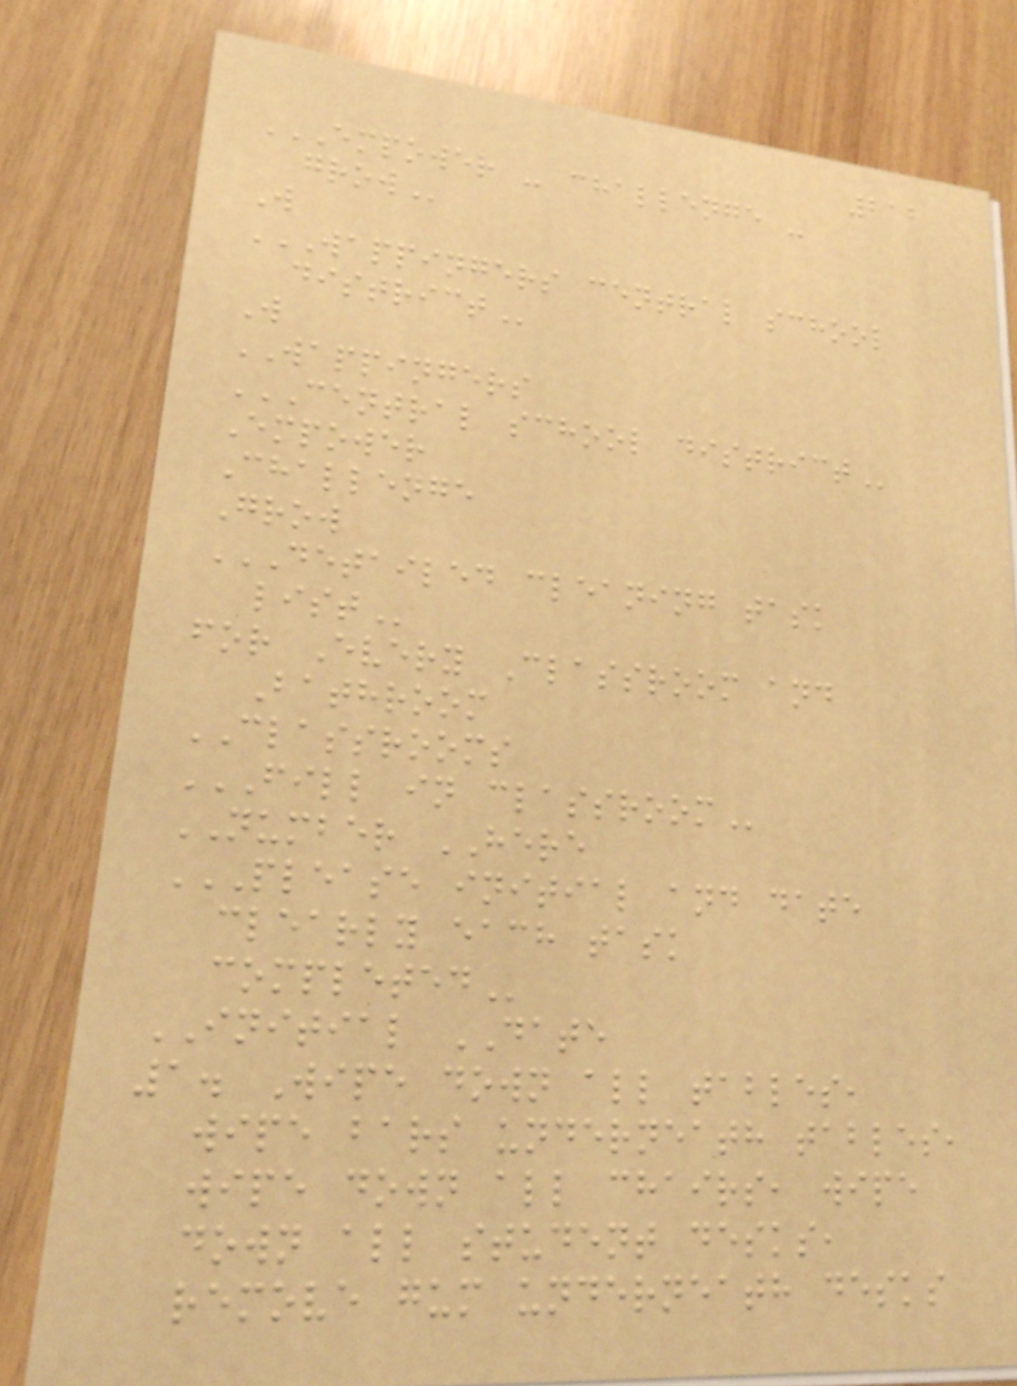212
EMPOWER - CHALLENGE -
GROW
W
WAPPINGERS CENTRAL SCHOOL
DISTRICT
W
WAPPINGERS
CENTRAL SCHOOL DISTRICT
Empower
Challenge
Grow
DETAILED CLEANING TASK
LIST
for Every Classroom and
Bathroom
CLASSROOMS
FILL IN CLASSROOM
NUMBER HERE
PLEASE INITIAL AND DATE
CLEARLY EACH TASK
COMPLETED
INITIAL DATE
1. Wipe down all tables,
wipe bars underneath tables,
wipe down all chairs, wipe
down all student desks,
remove gum underneath desks
